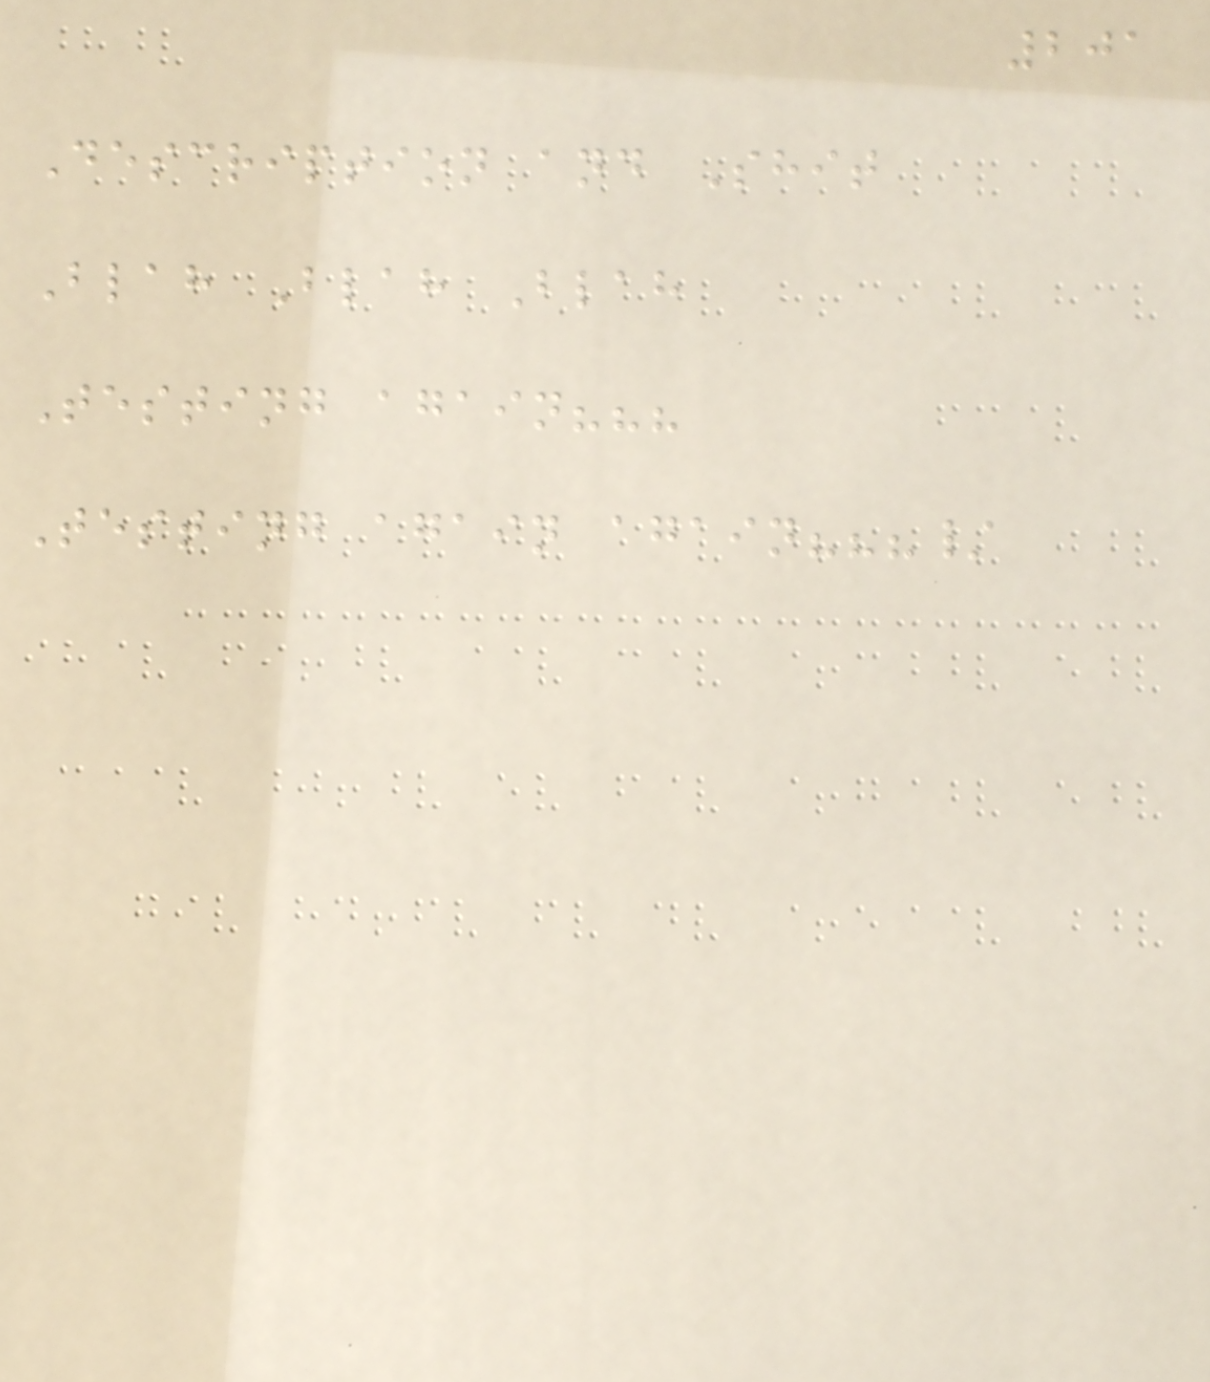201
Description and Shit
Blah Blah Blah
Testing again???
Testing again again???/
